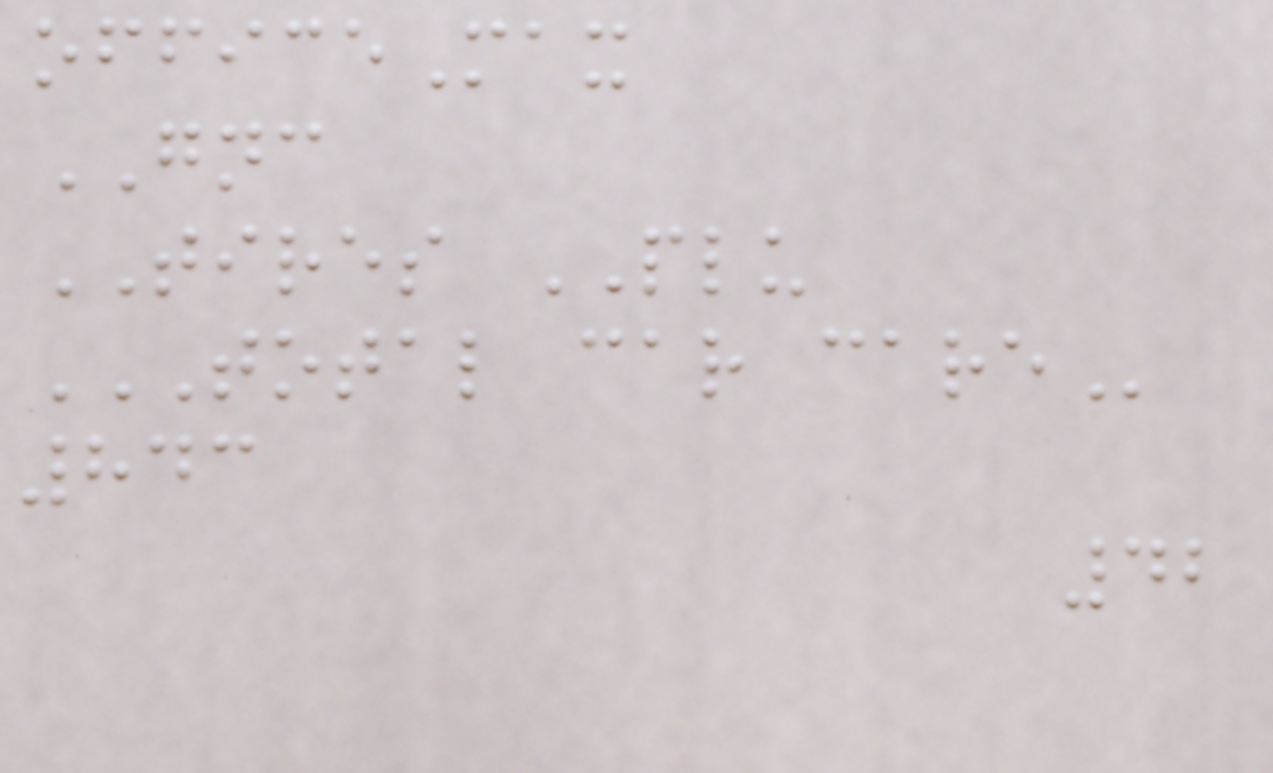officeMax
GNC
TIRES PLU
TOTAL CAR CARE
843
42
